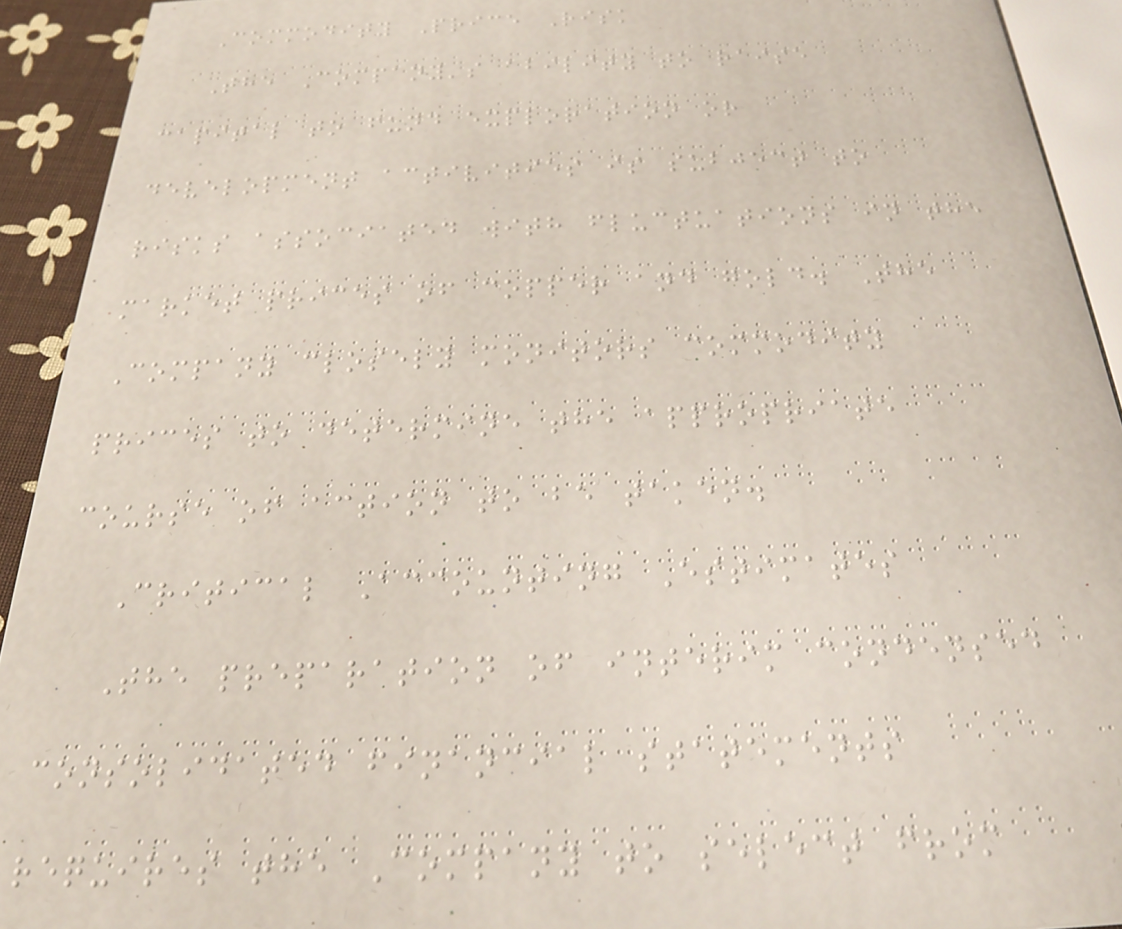Commodity Price Risk
The Company's ability to raise
capital to fund exploration or
development activities is subject to
risks associated with fluctuations in the
market prices of copper and gold. The
Company closely monitors commodity
prices to determine the appropriate
course of action to be taken.
Critical Accounting Estimates
The preparation of interim condensed
consolidated financial statements
requires the Company to select from
